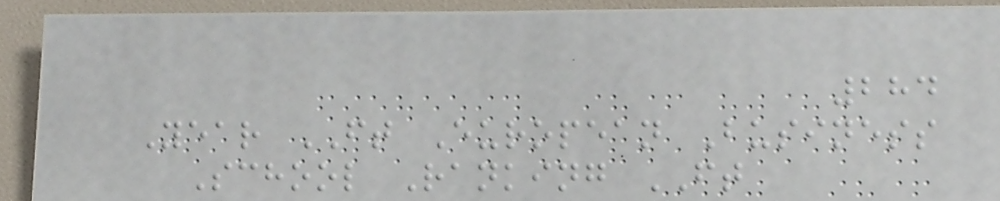284
Year FT European Business
School Ranking FT
